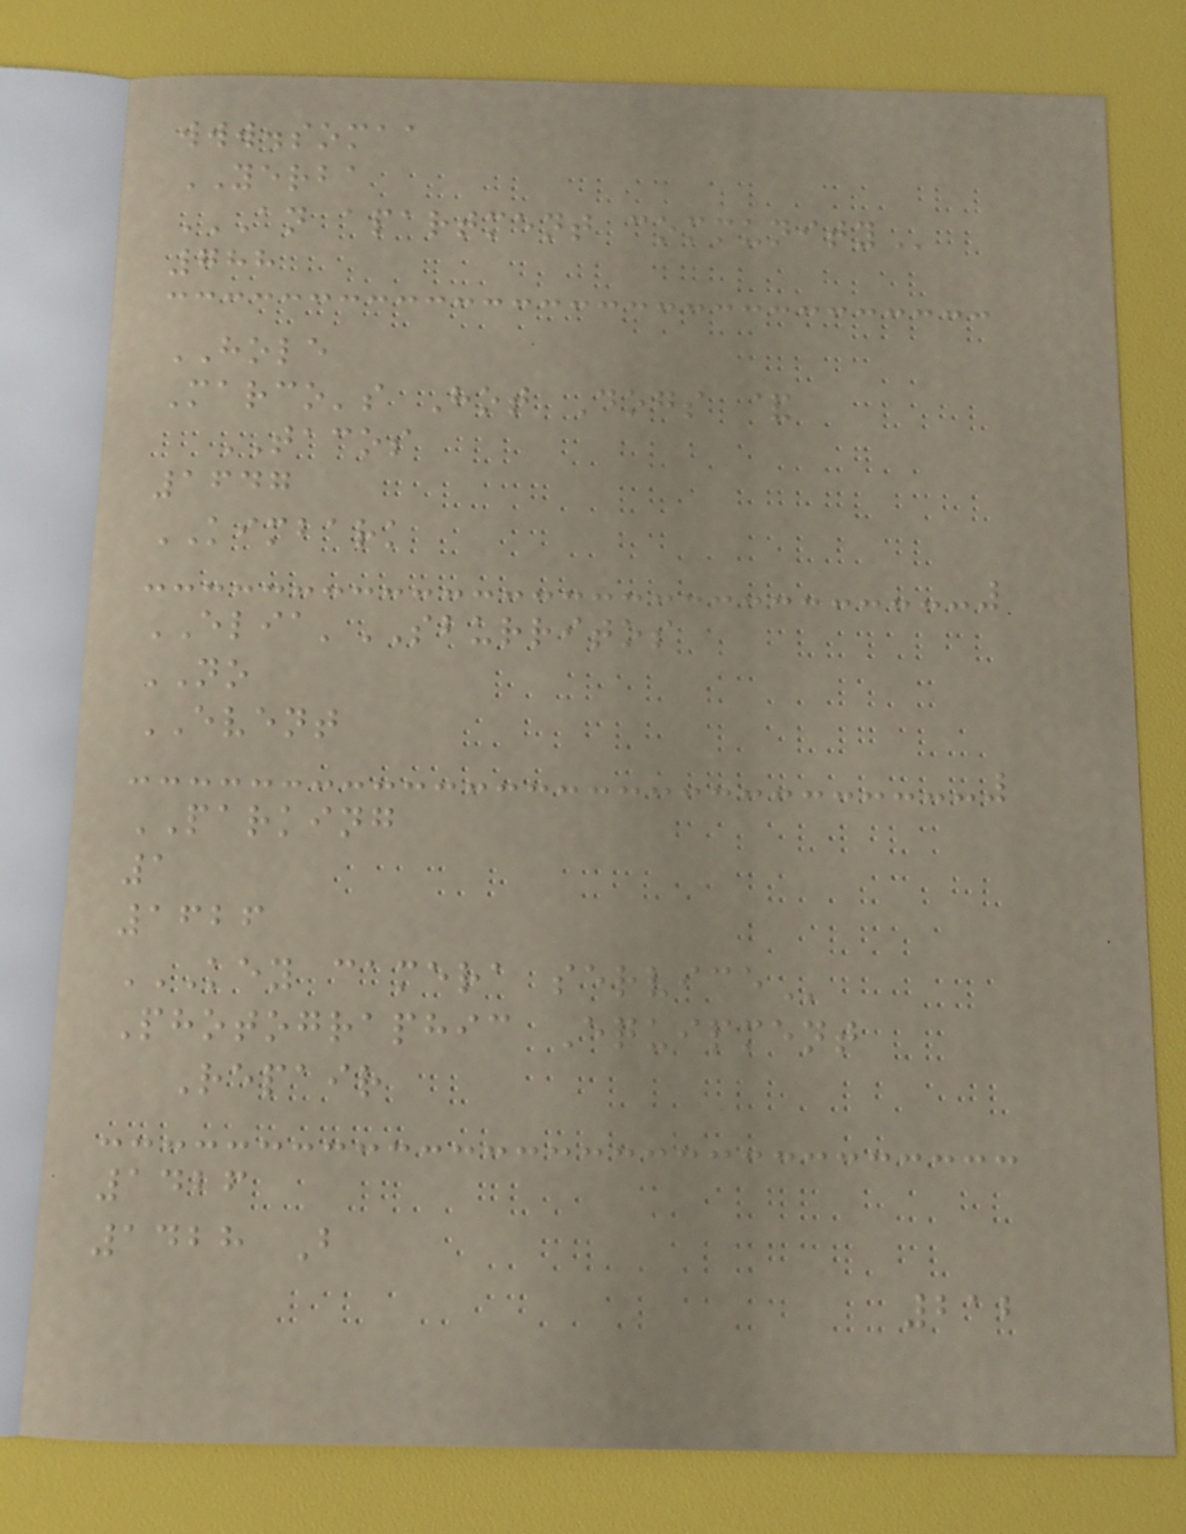www.somaa
YERBA
AN APARTMENT COMMUNITY
788
HOLE
Marco's Hot Dogs &
TACOS
1647
KIMBARK
ELIA'SBURRITOS
NO
EVENT
PARKING
1
1626
KEY CAMERA SERVICE
Photographic Equipment
Repair
1426
1428 B
212
